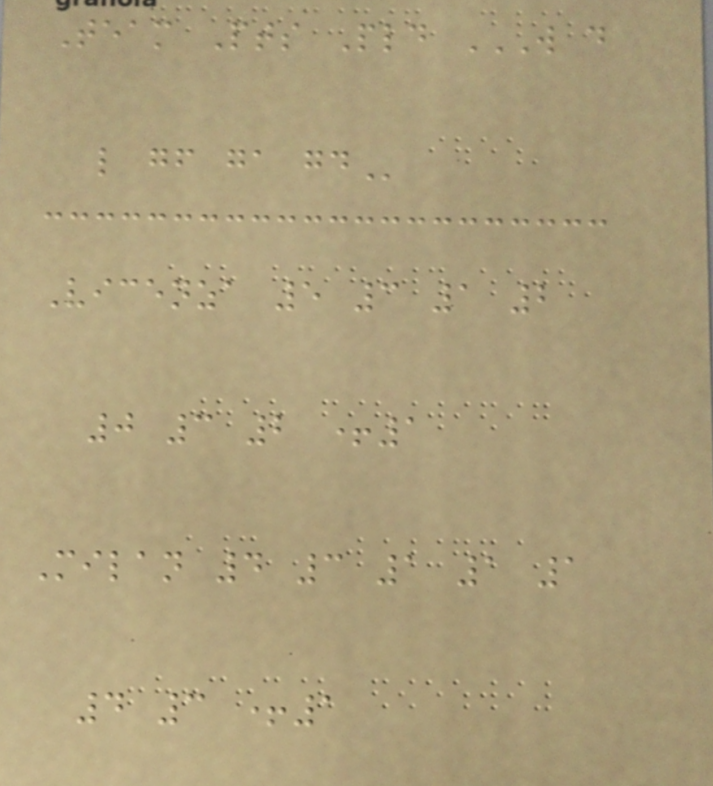Team Pts Pld W D
L GF GA GD
Vicenza 5 3 1 2
0 3 2 +1
Milan 4 3 1 1 1
4 3 +1
